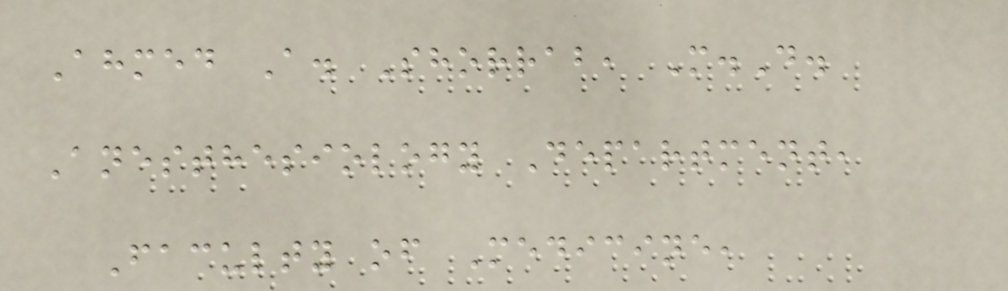Ahmed A. Shorrab, M.D.
Anesthesiology Department,
Faculty of Medicine,
